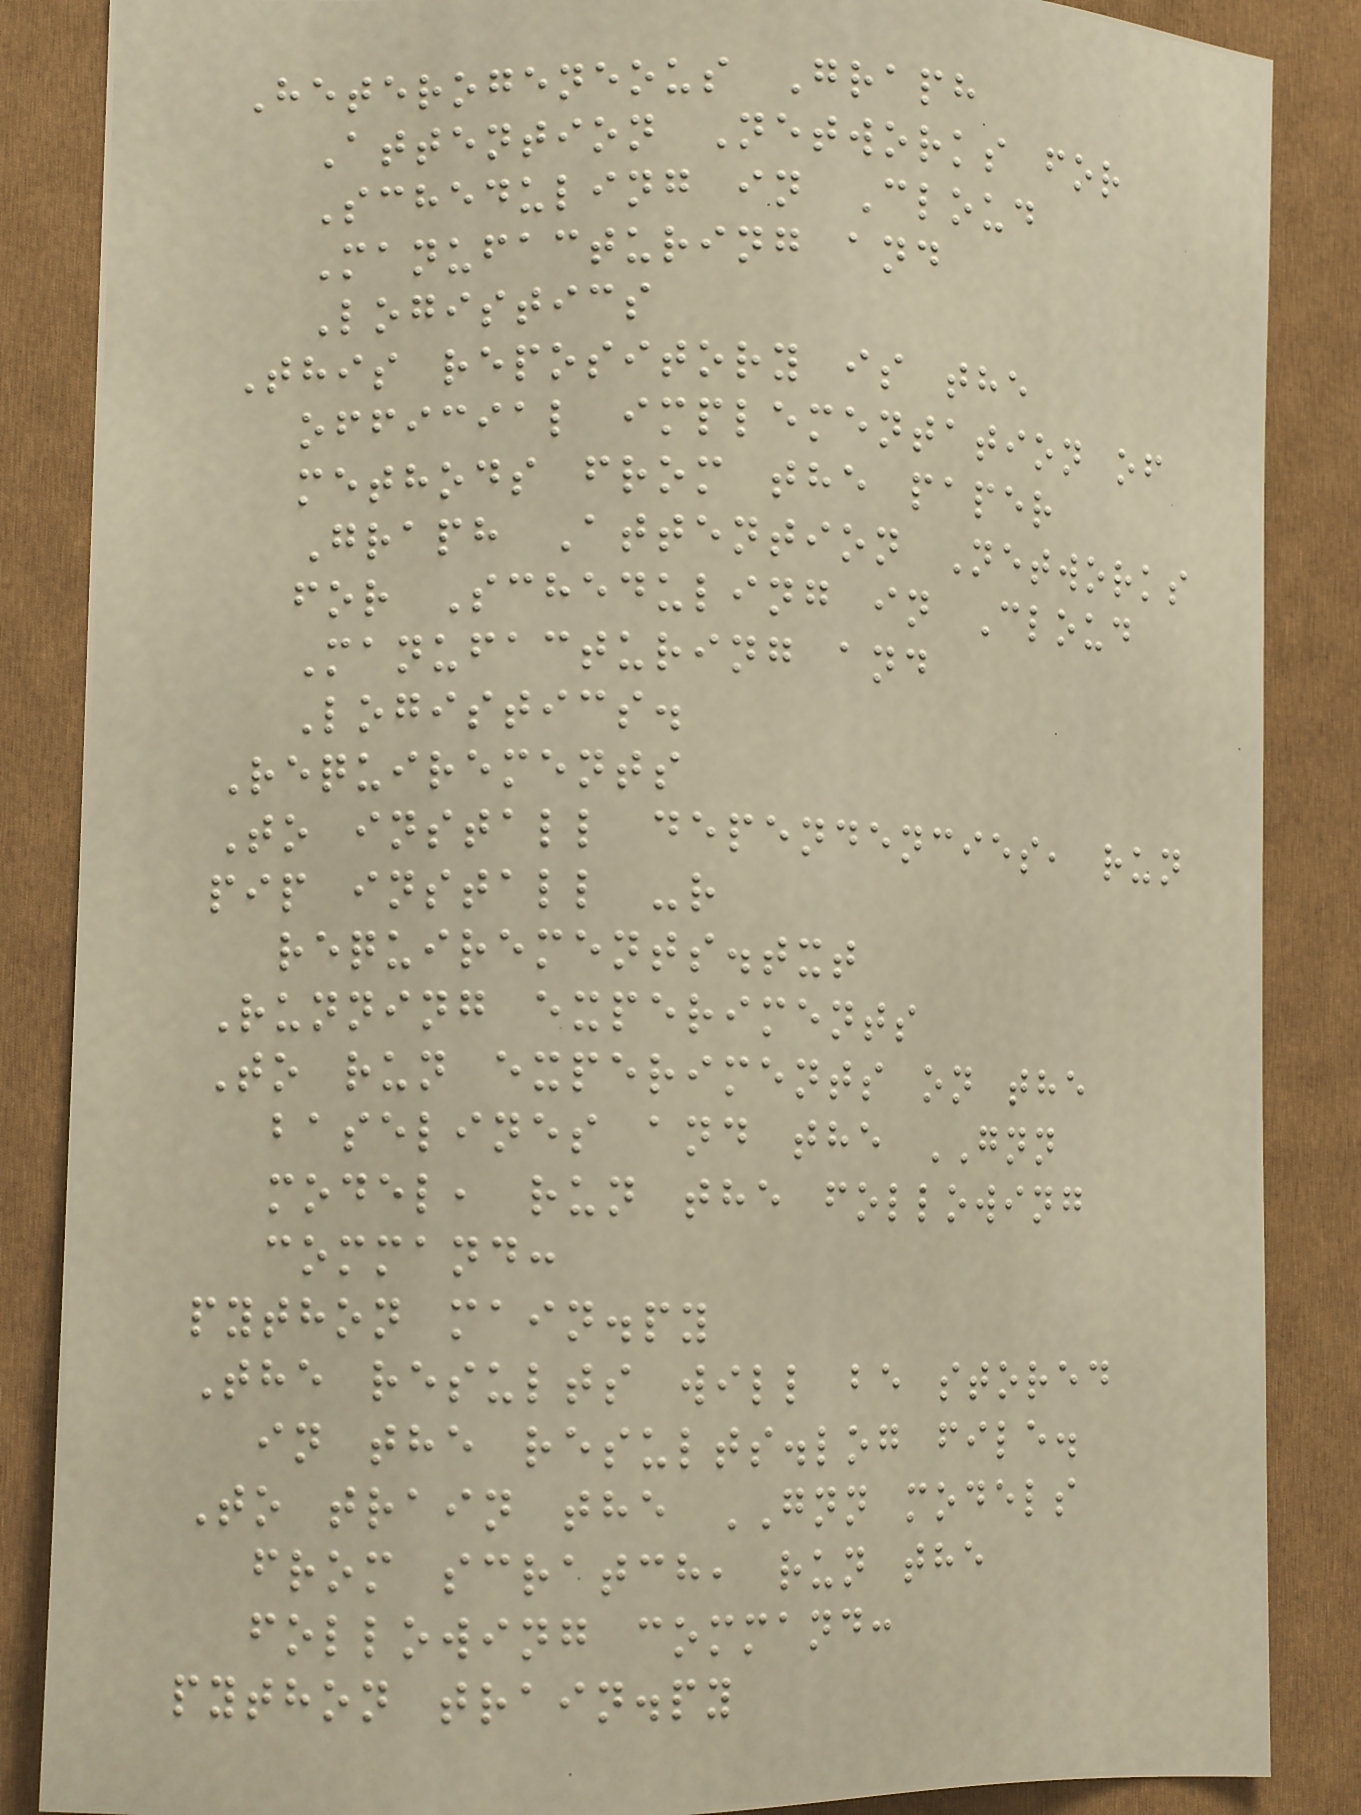Heterogeneous Graph
Attention Networks for
Scheduling in Cloud
Manufacturing and
Logistics
This repository is the
official implementation of
methods from the paper
Graph Attention Networks
for Scheduling in Cloud
Manufacturing and
Logistics.
Requirements
To install dependencies, run
pip install -r
requirements.txt
Running experiments
To run experiments on the
baselines and the GNN
model, run the following
command:
python main.py
The results will be stored
in the results.log file.
To train the GNN models
from scratch, run the
following command:
python train.py
